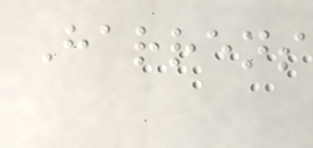Harrens
